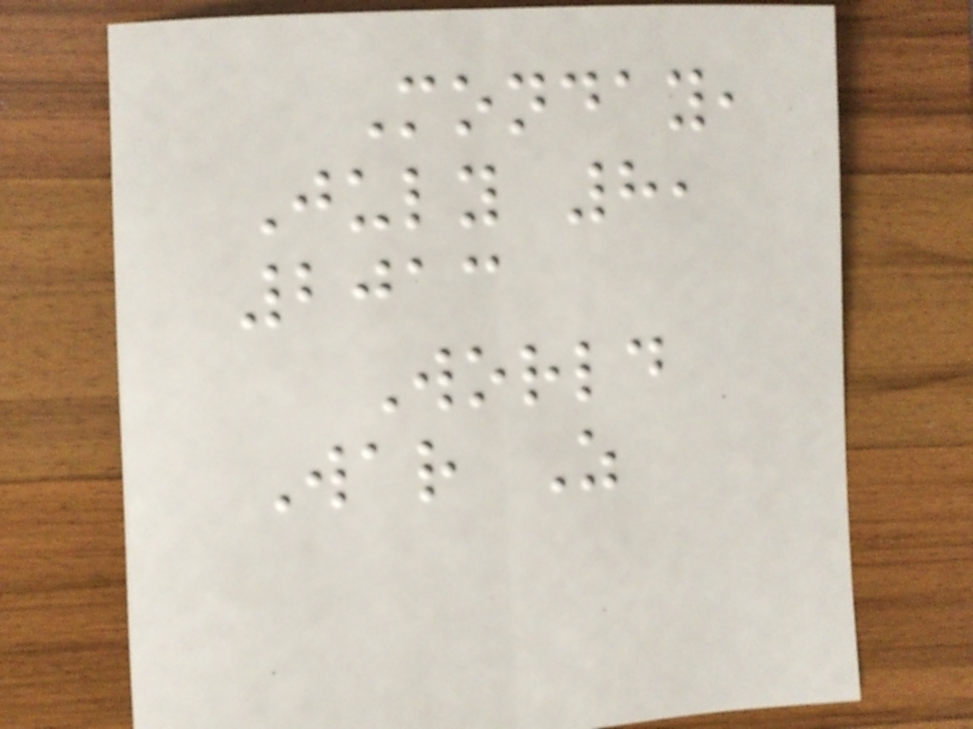Monday,
July 8,
2013
World
War Z
